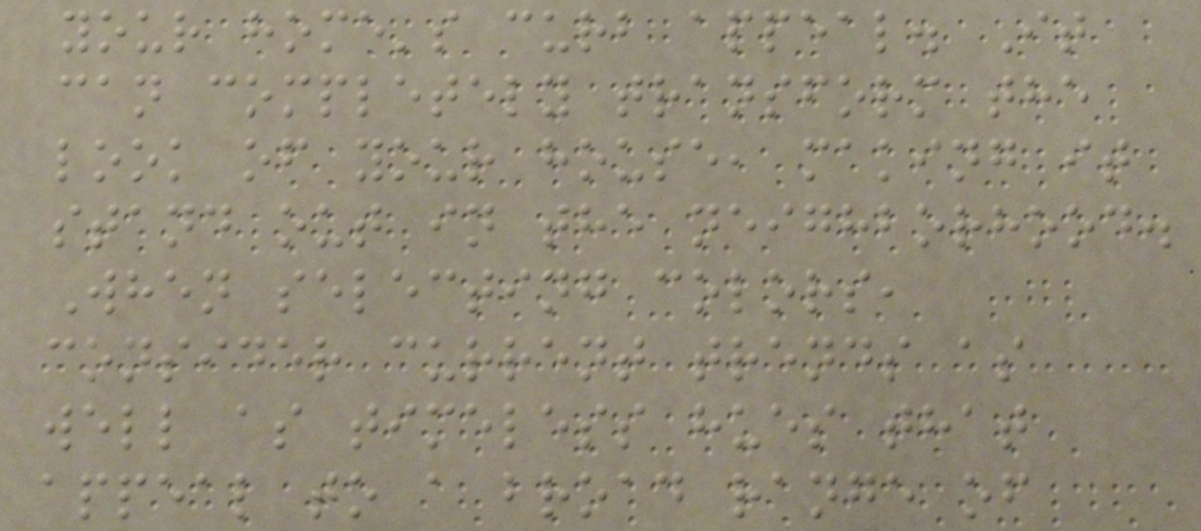your home's curb appeal. It
can completely transform the
look of your house, making it
stand out in the neighborhood.
When selecting colors,
consider current trends as
well as timeless hues that
appeal to a broad range of
